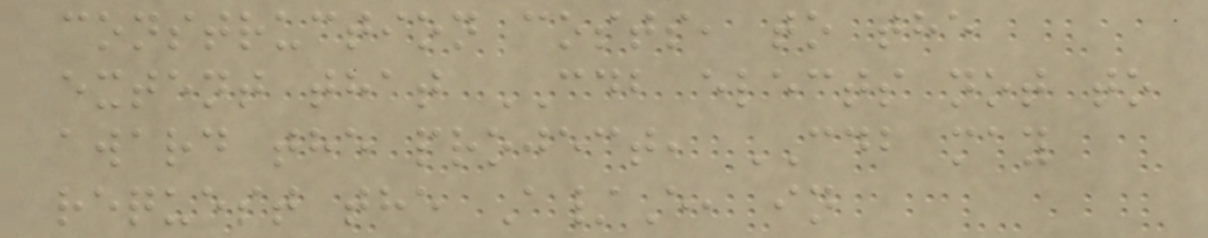construction costs, to the
extent that CDB elects not to
award the project, CDB may
request the A/E, in
